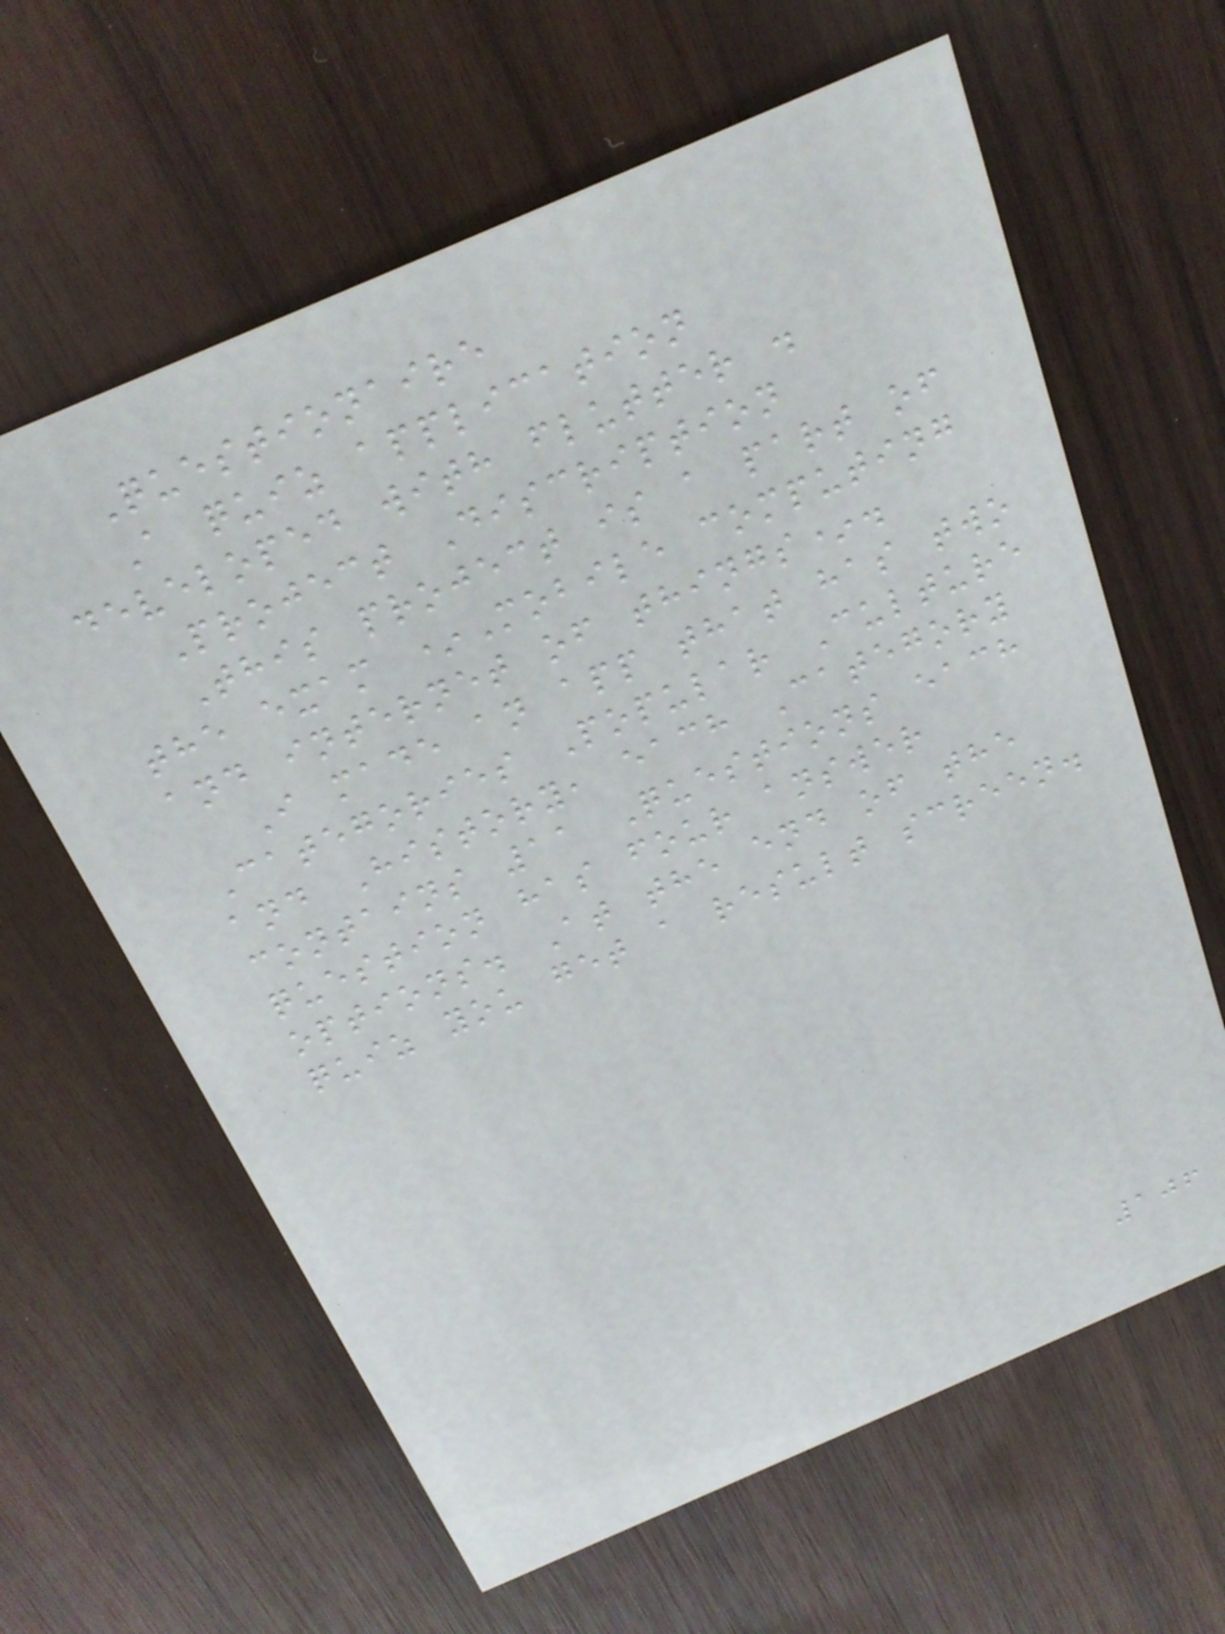Questionaire
A quiz application
developed with flutter .
Project Discription
This project is a part of
the exam *Mobile computing
and internet of things*.
I made an app that has two
Categories Popular Culture
and History, each Category
contains 11 Questions each
question has four answer
options. At the end of the
quiz you get a result screen.
106
